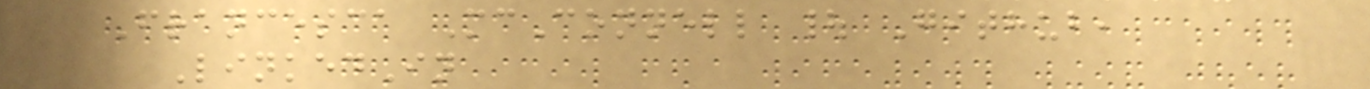Francesca McConnell | Github,
LinkedIn
